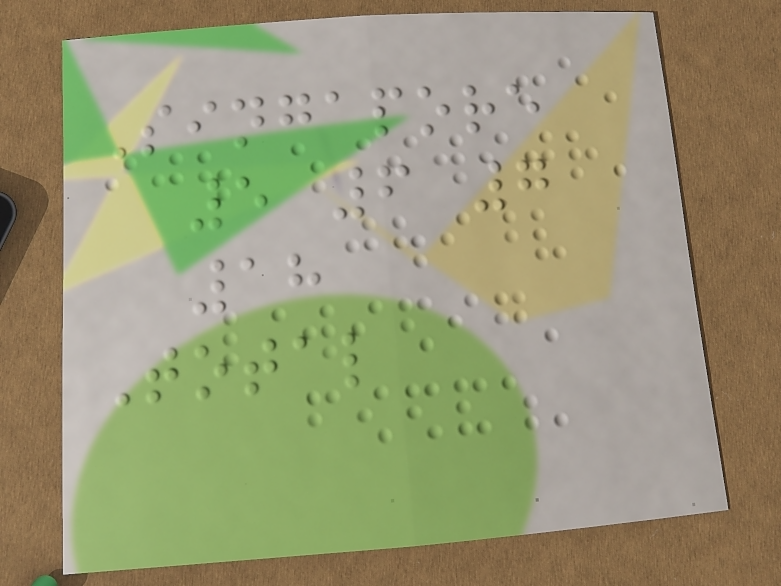Singapore
5 6 7
18
Total
